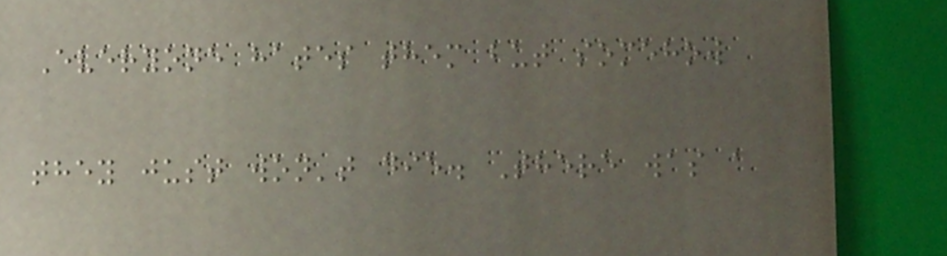Everyone hates them but somehow
they just won't die. There was a
